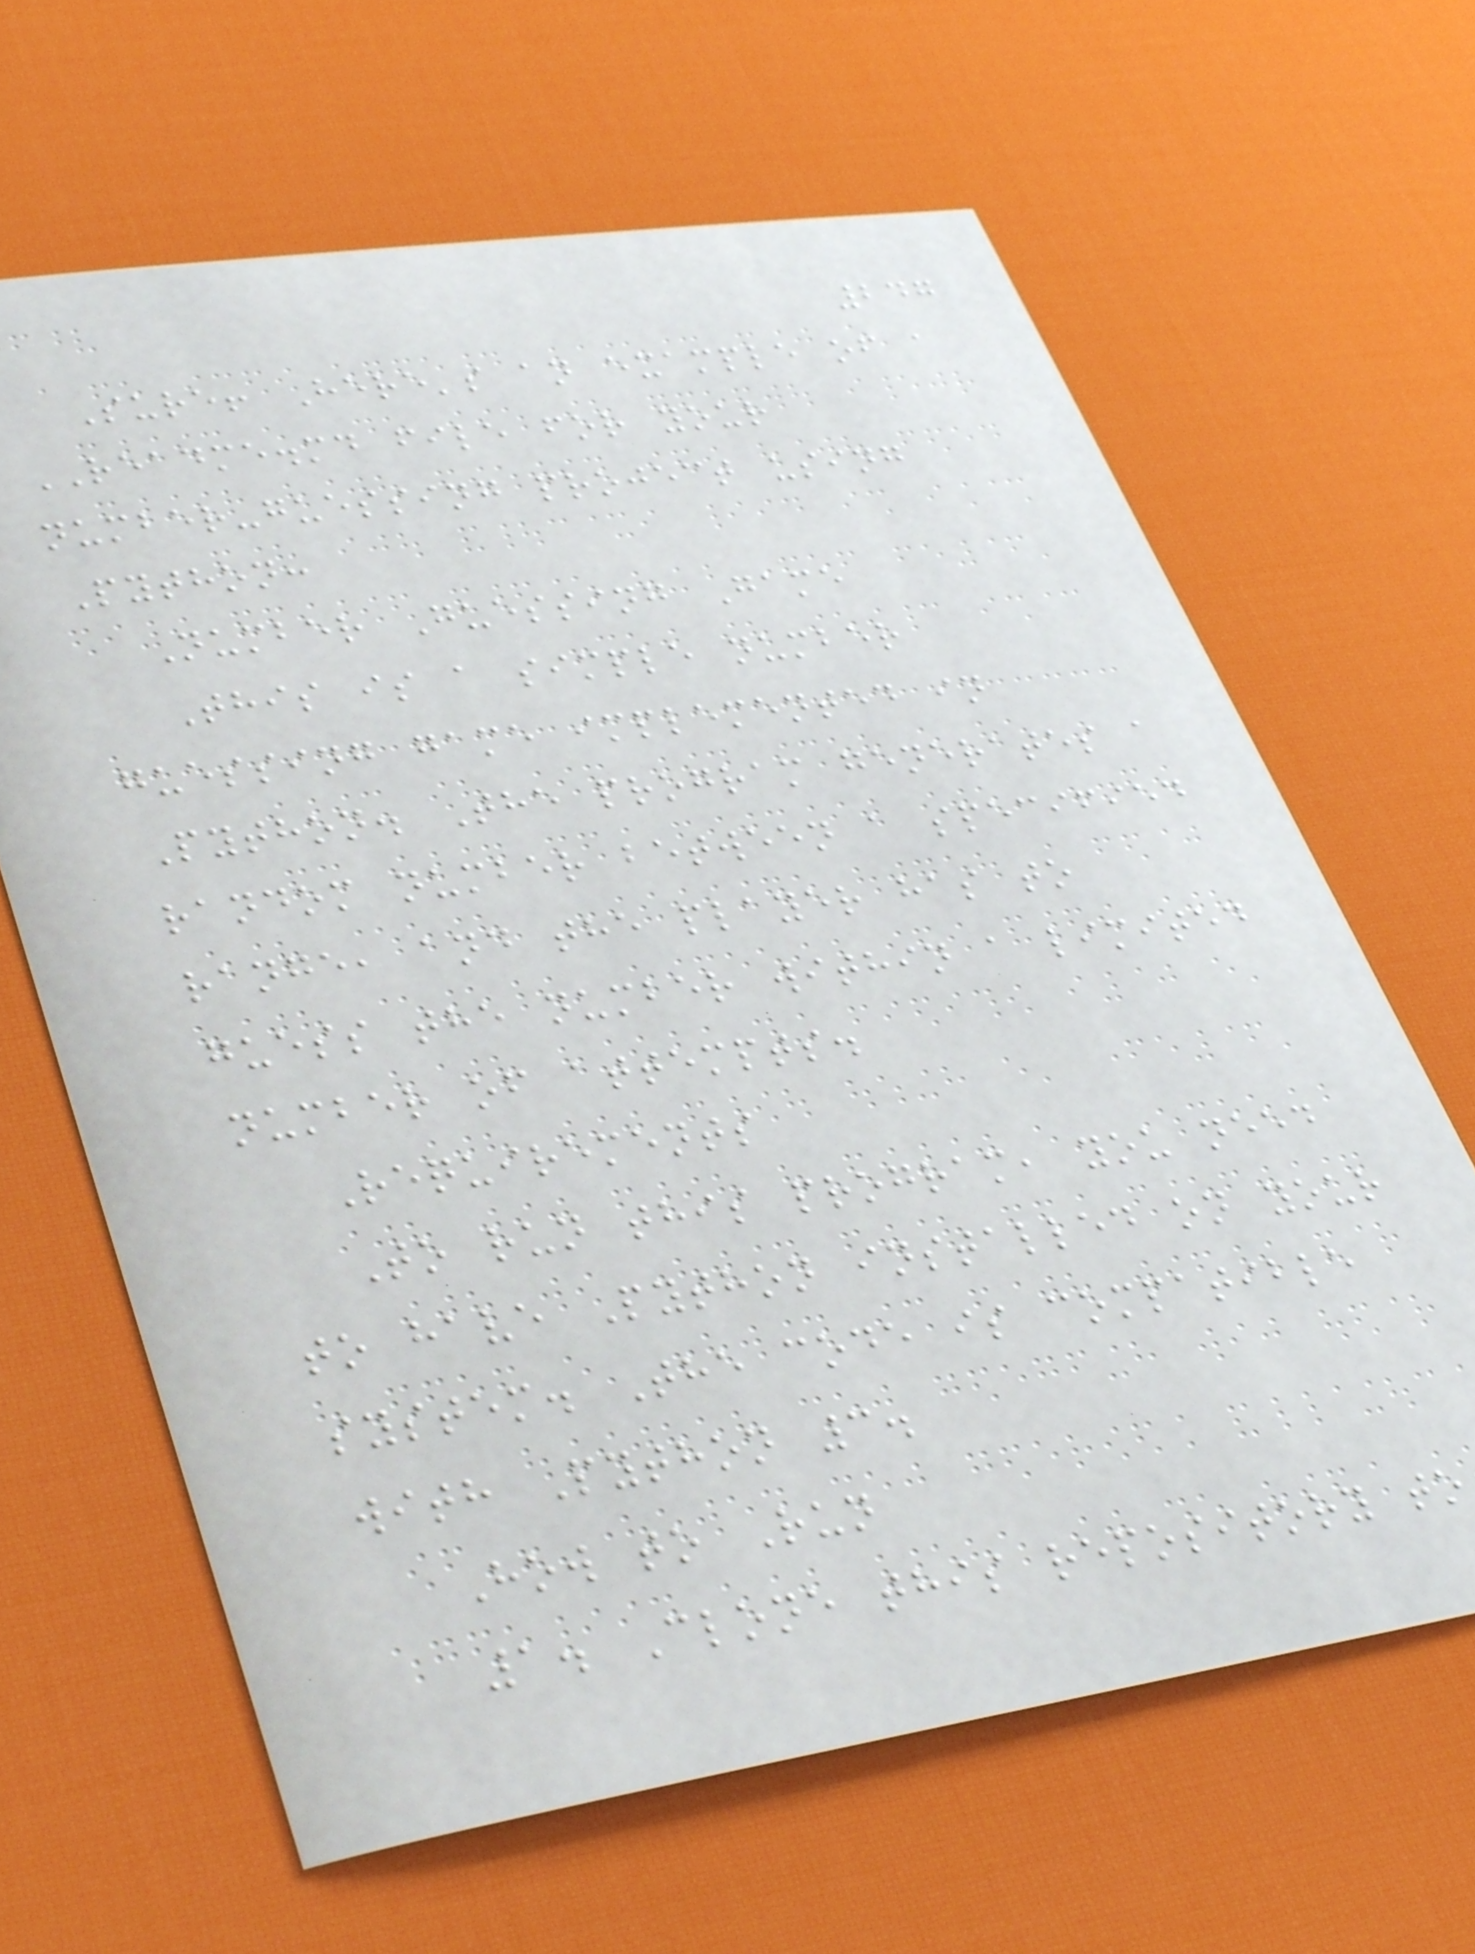247
Sure! Here's an example of a
README.md file for your
number-guessing project using
Python:
Number Guessing Game
This is a simple number
guessing game implemented in
Python. The program generates a
random number between a specified
range, and the player has to
guess the number within a limited
number of attempts.
Requirements
To run this program, you need
to have Python installed on your
system. The code is compatible
with Python 3.
How to Run
1. Clone this repository to
